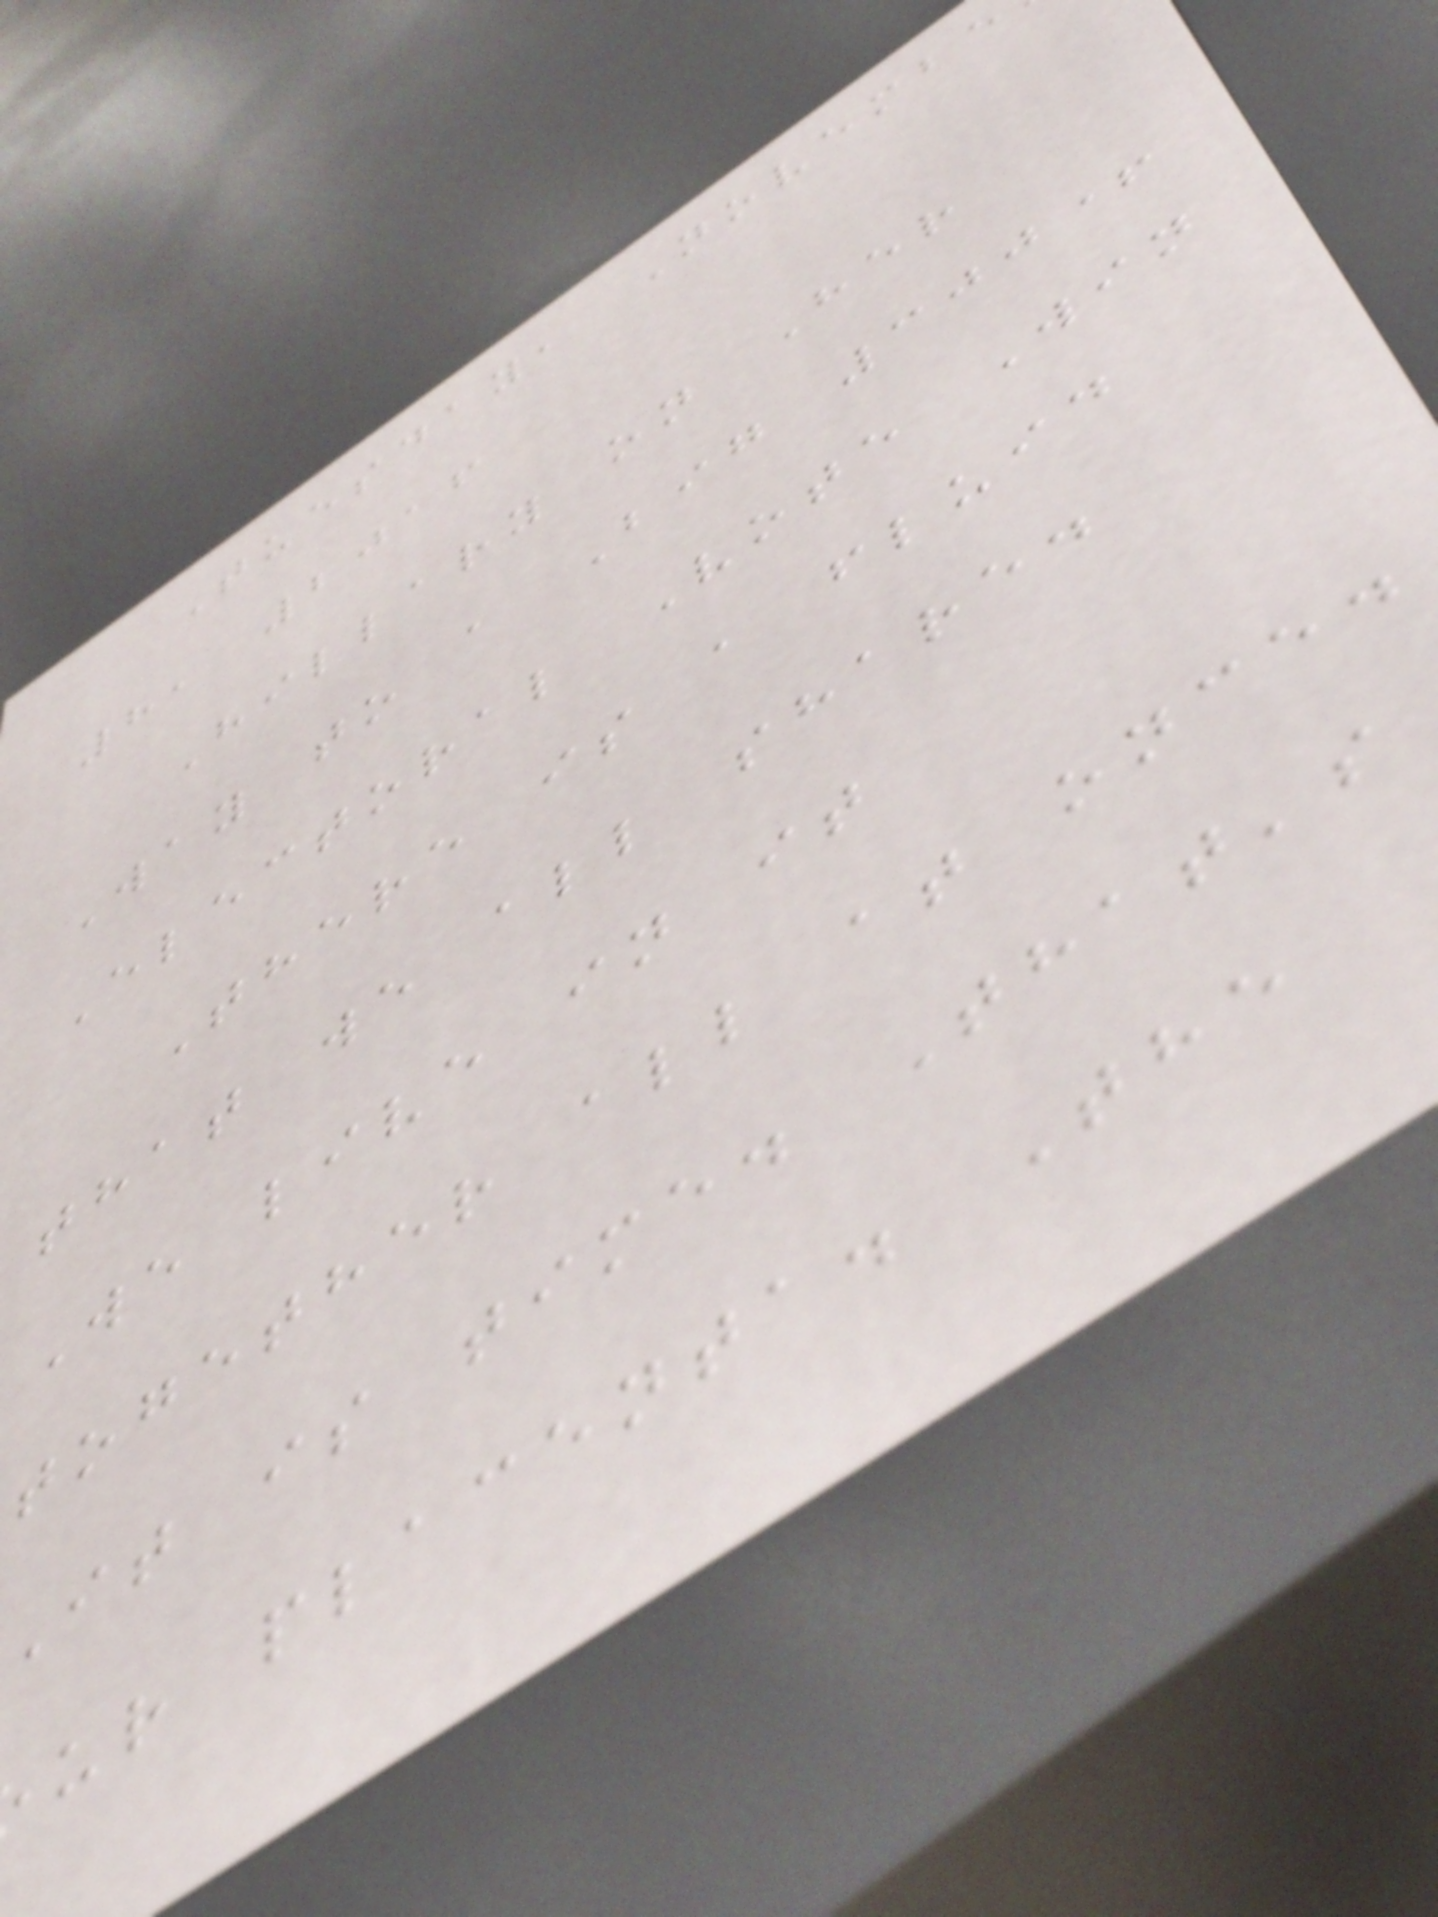Tuesday, Novembe
8, 2016
Hillary on Her
Way to a Big 300+
Electoral Vote Win
There is a fluid
that we all share.
We live in it
together all at once.
It is time. That's
ur placenta. The
